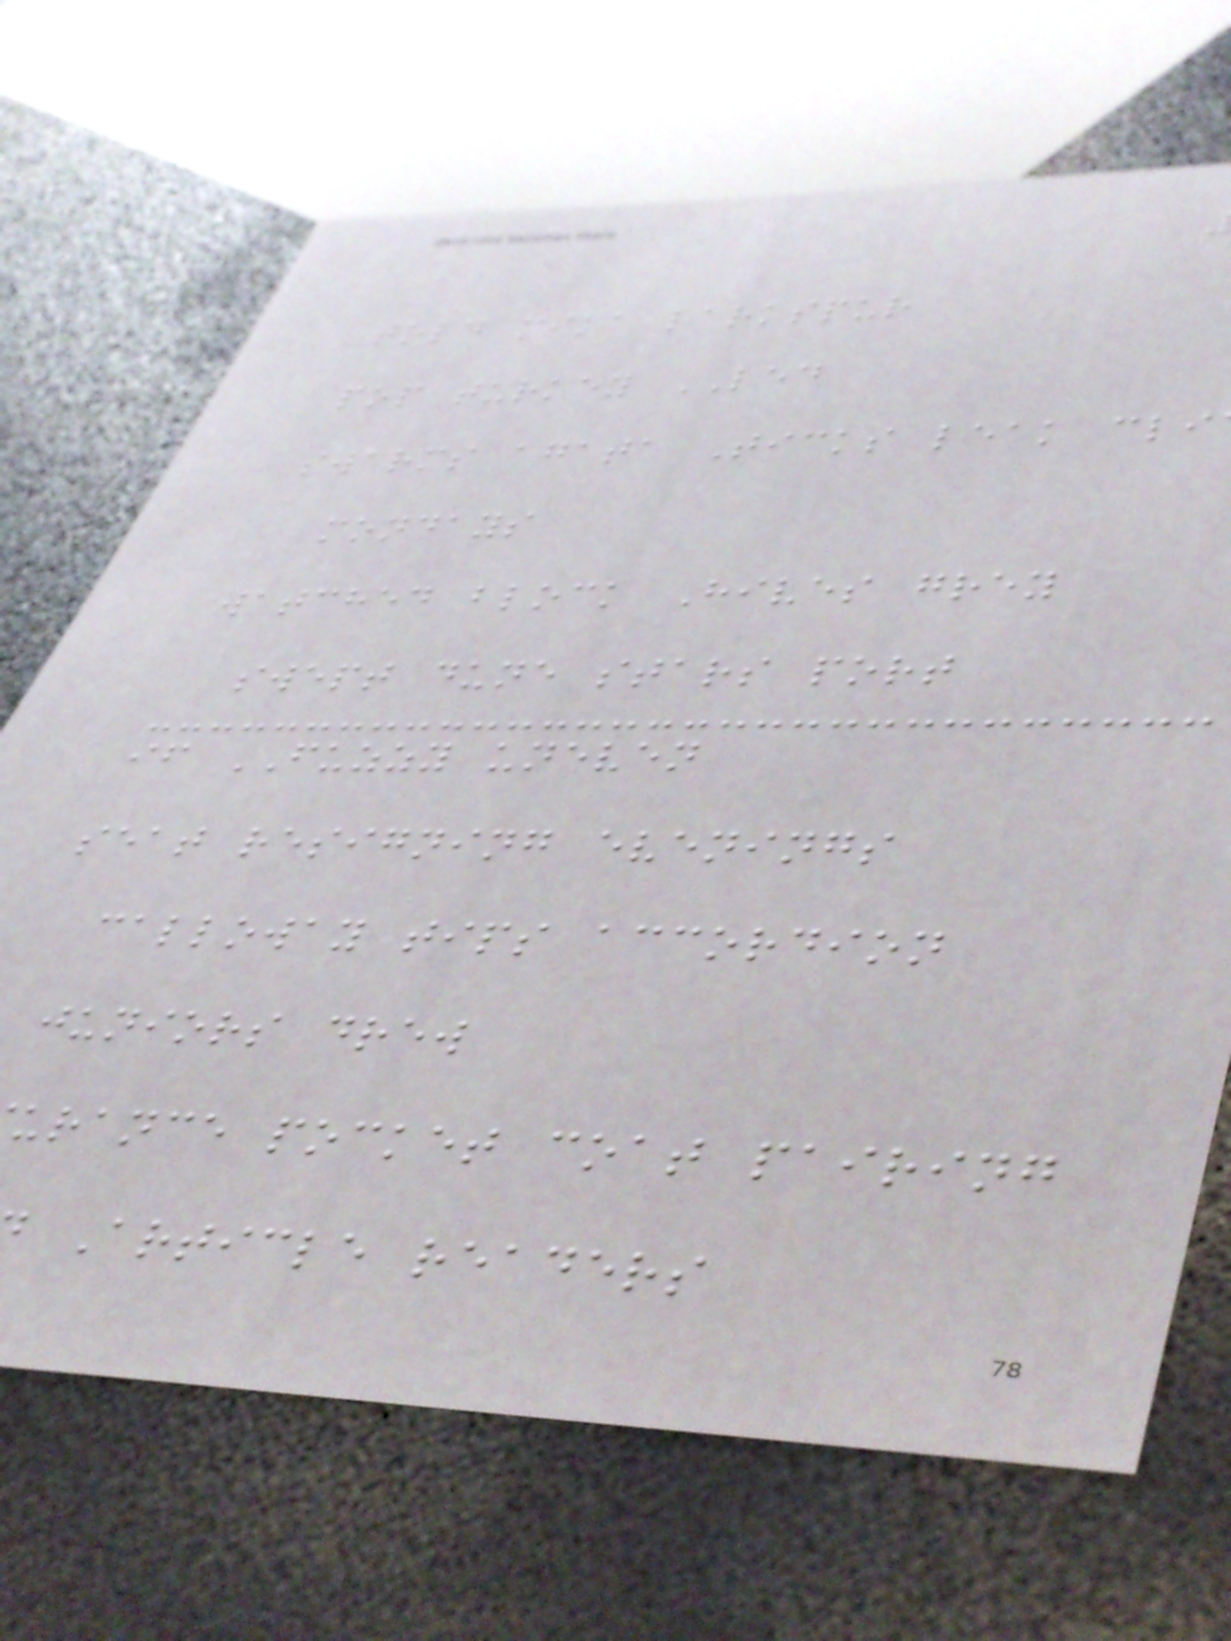told mika larkspur
pop turkey LED
swarms agata Ticks leak cli
mondays
watched block Hives grey
swept dune stars port
if FUZZY uneven
seat resigning evenings
calloway tips accordion
juniors drew
urance pocket coat pairing
Article readers
